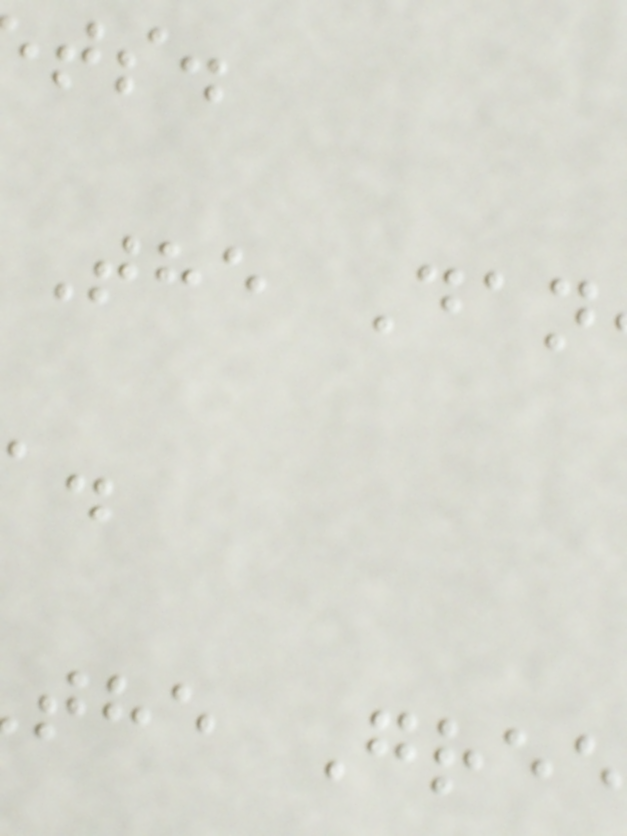The Dan
the Gree
